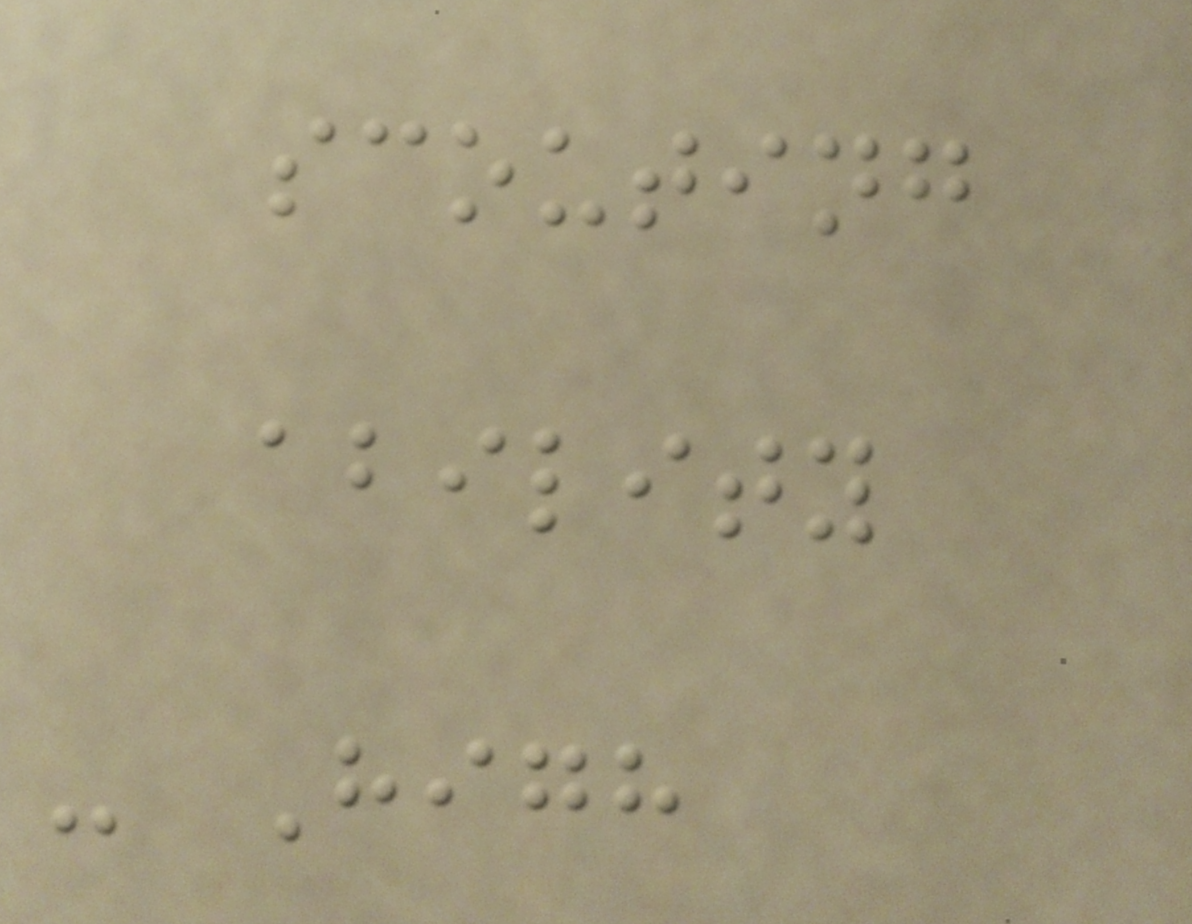scouting
ability
- High
